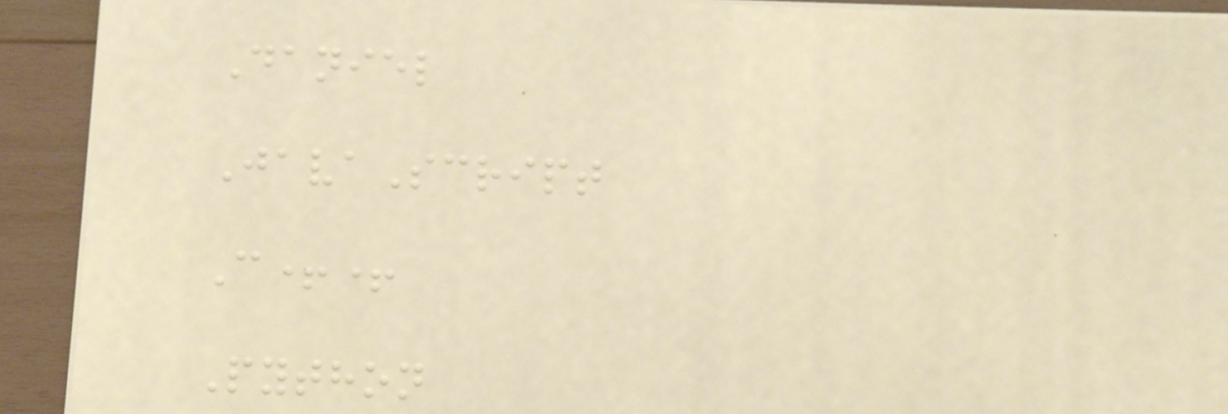Daniel
JavaScript
C++
Python
